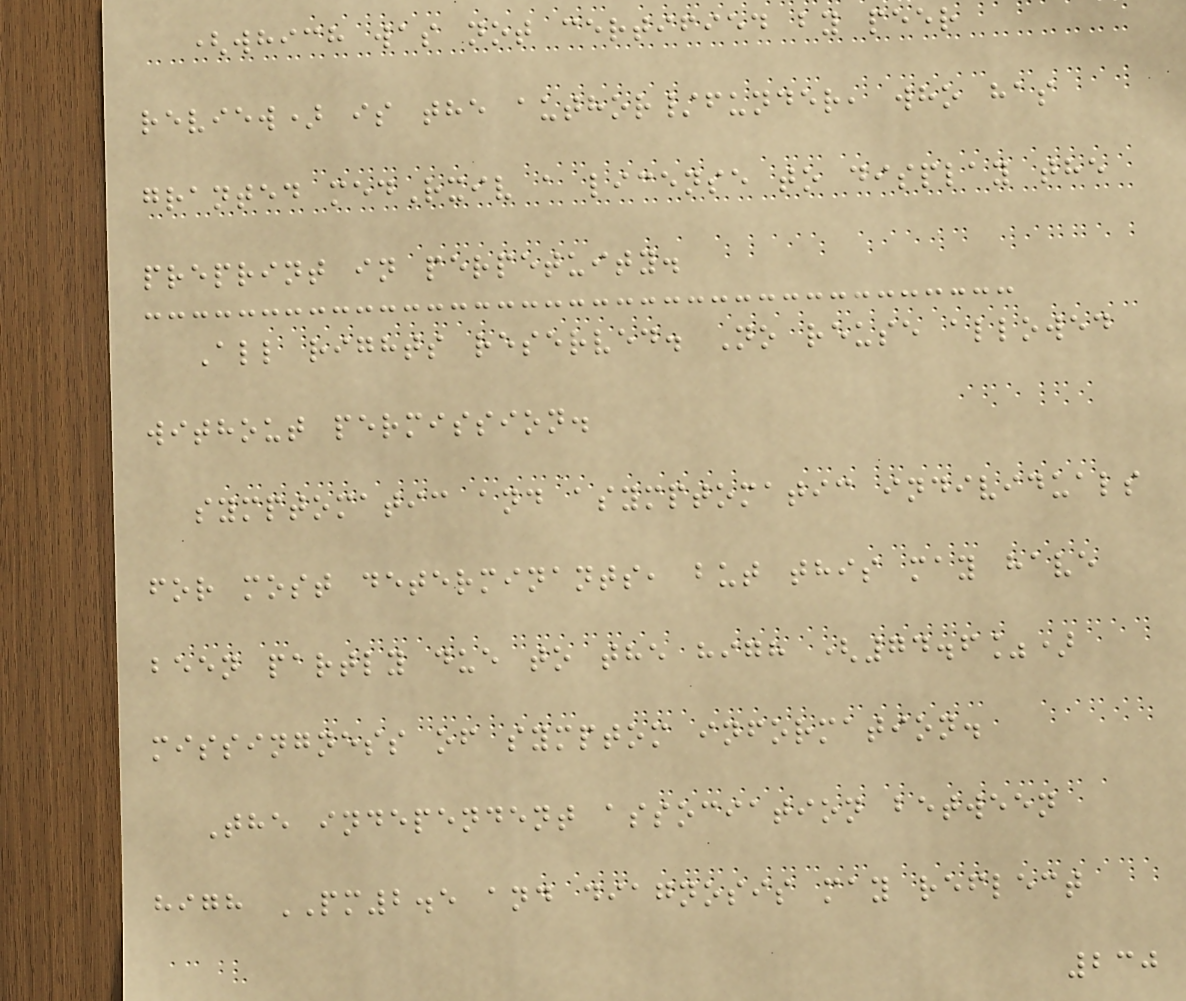(which was not certified by peer
review) is the author/funder, who has
granted medRxiv a license to display the
preprint in perpetuity.
All rights reserved. No reuse allowed
without permission.
symptomatic and asymptomatic individuals
for most determinants, but this may have
been partly due to the high (74.6%)
missingness of symptom information.
The independent association between
high PM2.5 and diagnosis may reflect
230
